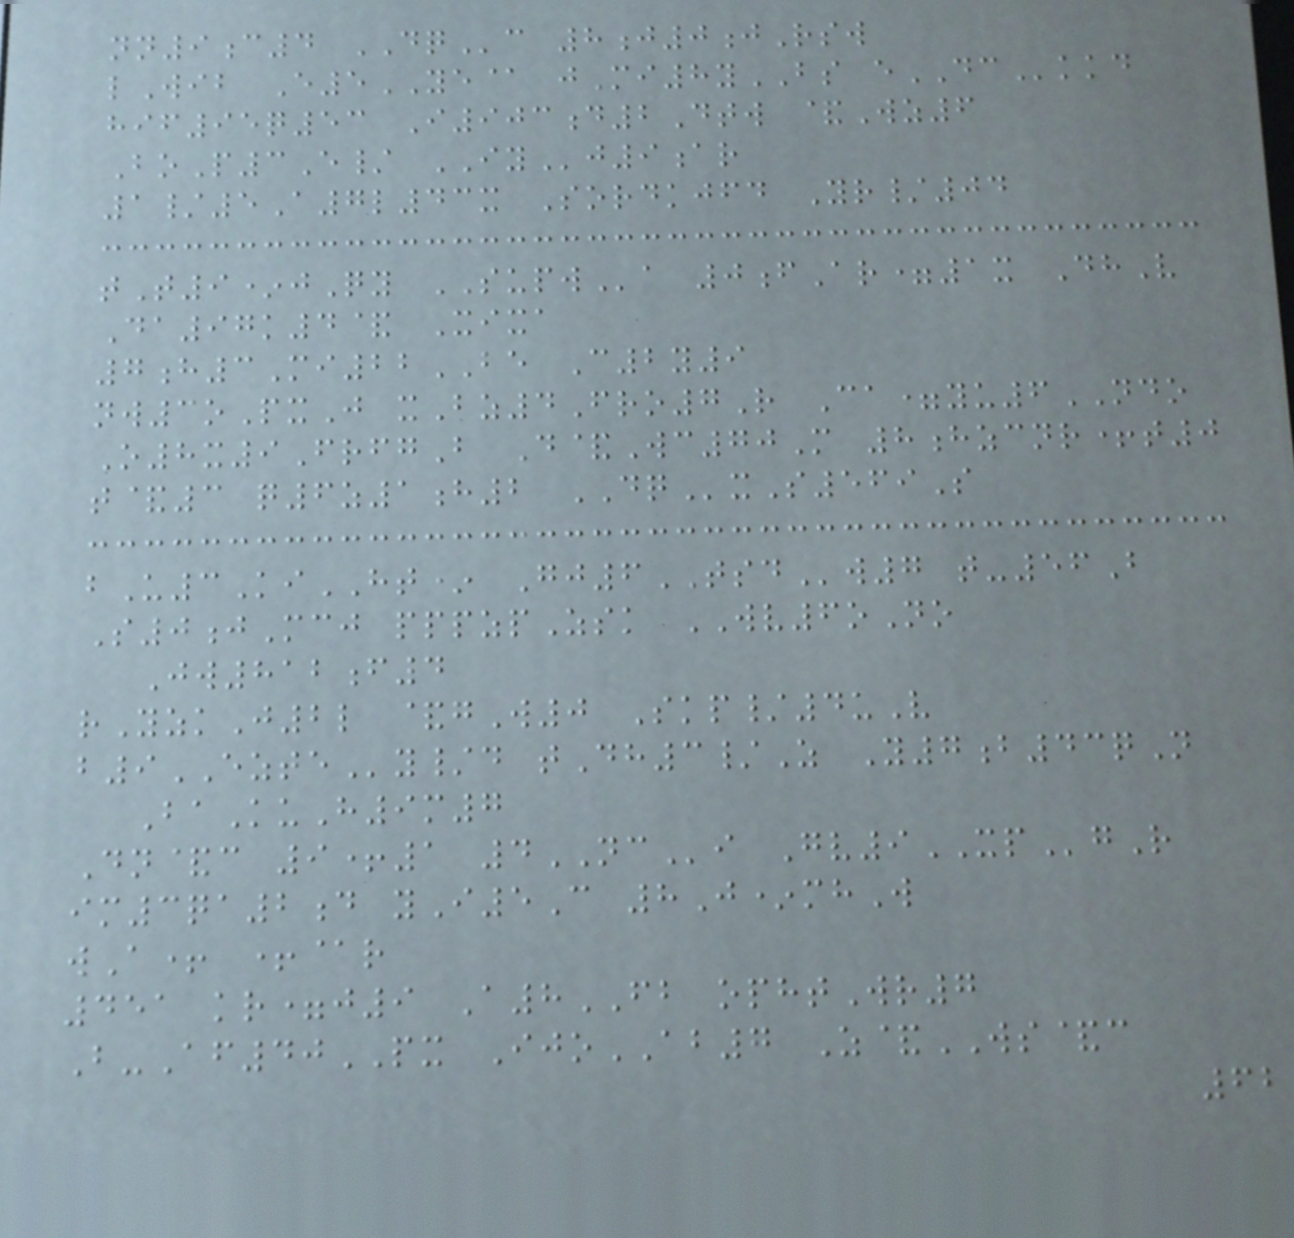nn9c4 DQc 8j0jRsw
lWib E5YE@ jMi8yBS eDCkkd
hif95q53 I903d2Dtw &Wz6
BoP3E/ IYj9ar
1/5A7l43x Sordkjfd Yr/04
tT9*jQy SUPWa 0fAr=1x DhV
Da97k4& Xixa
7h3Mi22BE C2y9
nw3oPxJ xBz4Fro7R Ca=yu6NDO
O8x9FrfgB D&Wc70M 8hzcnr+t0
t&3 q6z1h2 DQxS569S
bU3KiHT* Gj6TSDw7 t-56B
S0jMcj pppzpZsk WV6oNo
Jw812f4
rYzkJ2l &gW0 Skp/4uV
b9EZTEy/d tDh3/Z Y7b43qN
BaKuH9m7
Dn&c 9+1 4NCi Gv9XPgR
im3qa2d yI5C 8J*mhW
wA+ +@r
451 kr=j9 A8FB ophtWr7
B-Af40PX IjoAB7 Z&WS&c
62
